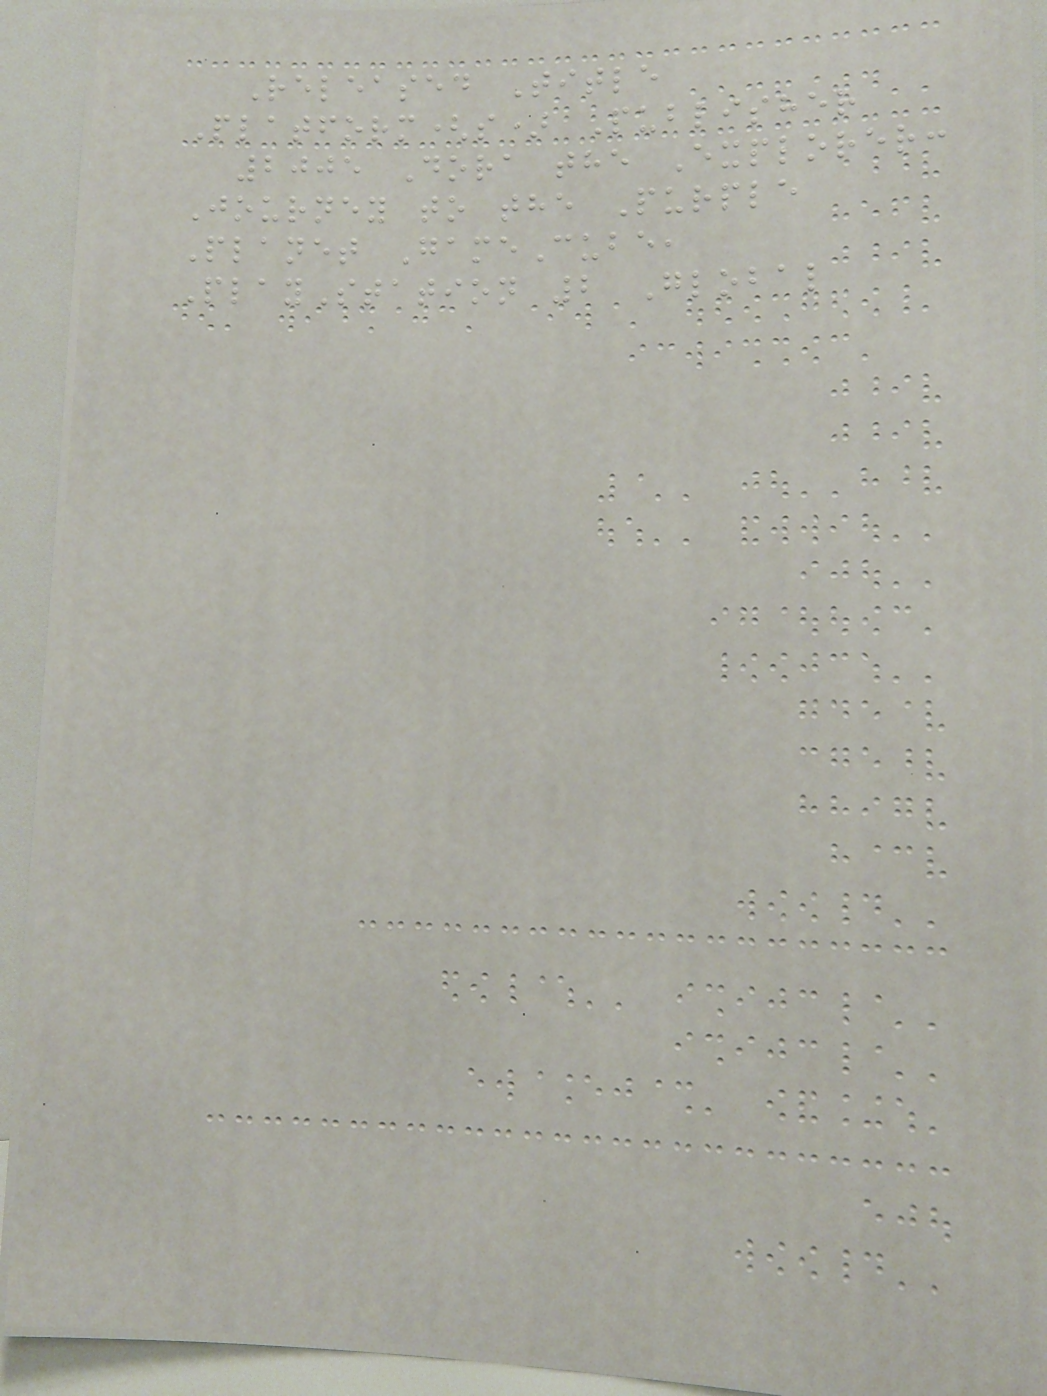Released Title
Platform(s) Publisher
2005 Dora the Explorer:
Journey to the Purple
Planet GameCube,
PlayStation 2 Global
